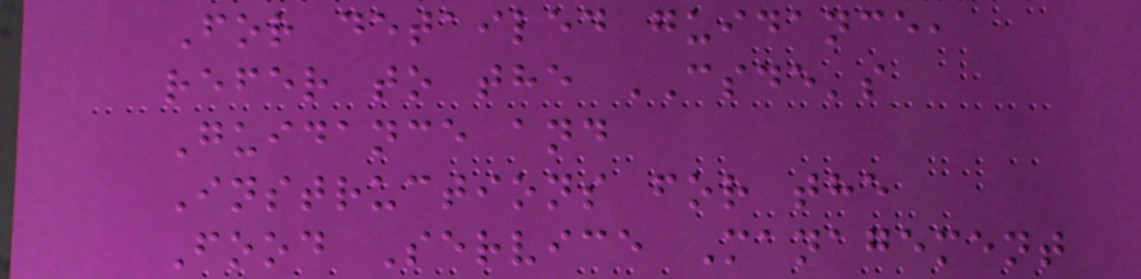For detailed guidance,
refer to the CSDE's
Guidance and
Instructions for the
Food Service Management
